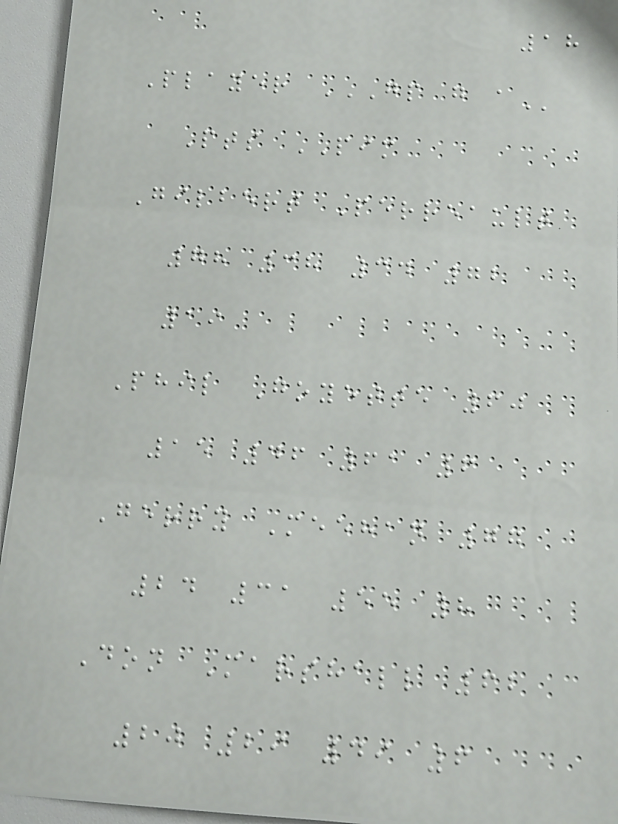18
Player GP G A
Pts PIM
Gilbert Perreault
78 38 34 72
19
Phil Goyette 60
15 46 61 6
Gerry Meehan 77
24 31 55 8
Don Marshall 62
20 29 49 6
